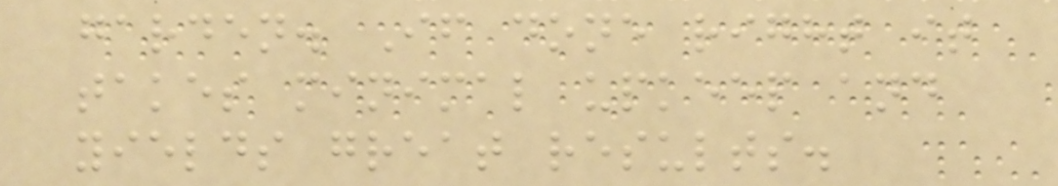garden. If done right it
takes minimal upkeep and
yields great results.
